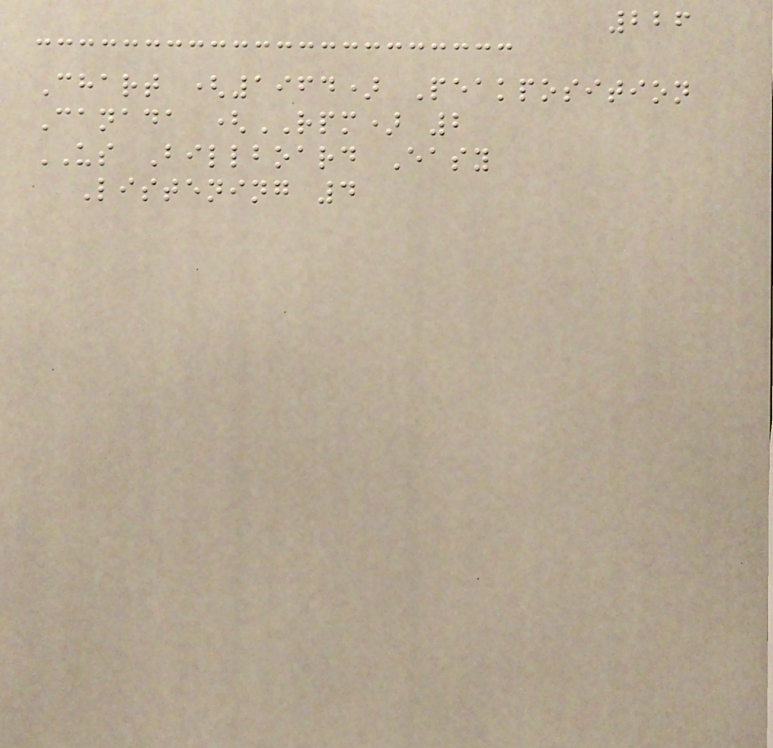226
Chart (1964) Peakposition
Canada (RPM) 2
US Billboard Easy
Listening 4
